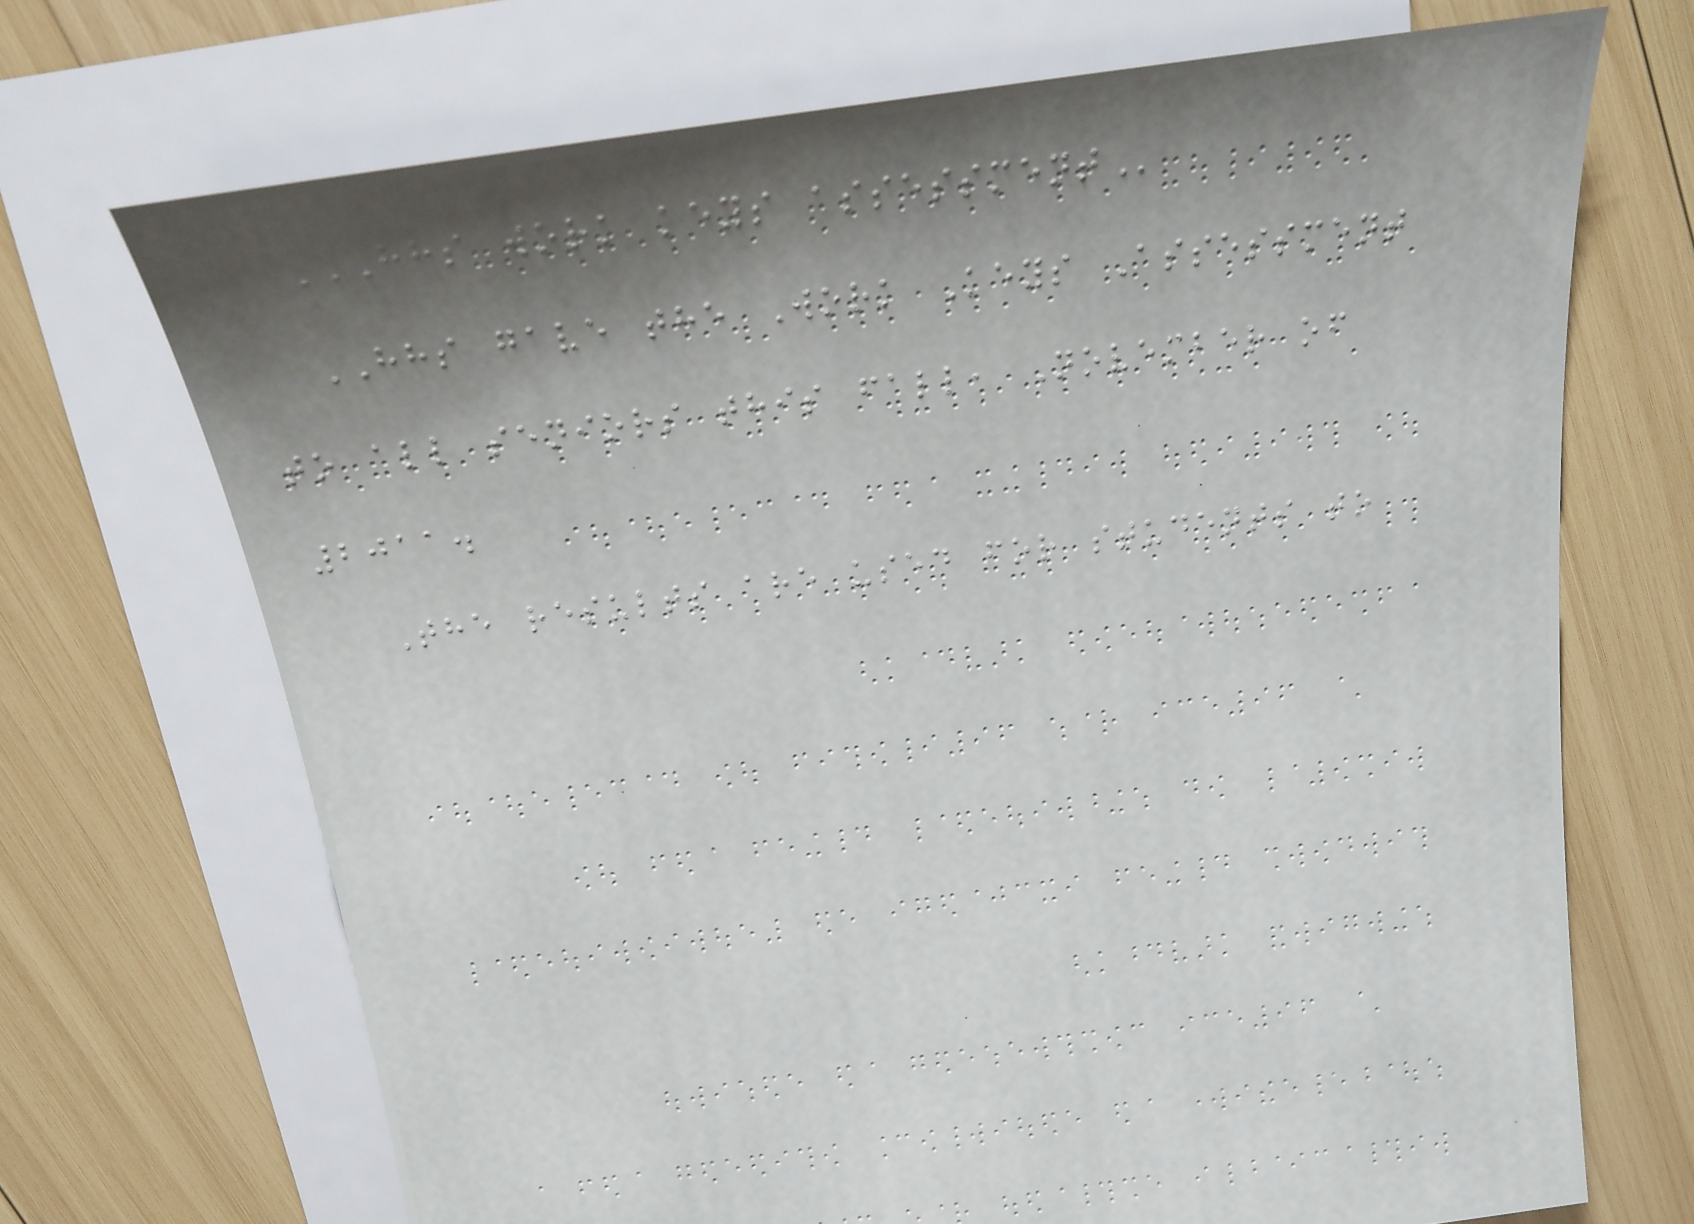HHS WORK KEYS ASSESSMENT
HHS gave the Work Keys Assessment
to all seniors this fall, November of
2011.
The results are used for students to
